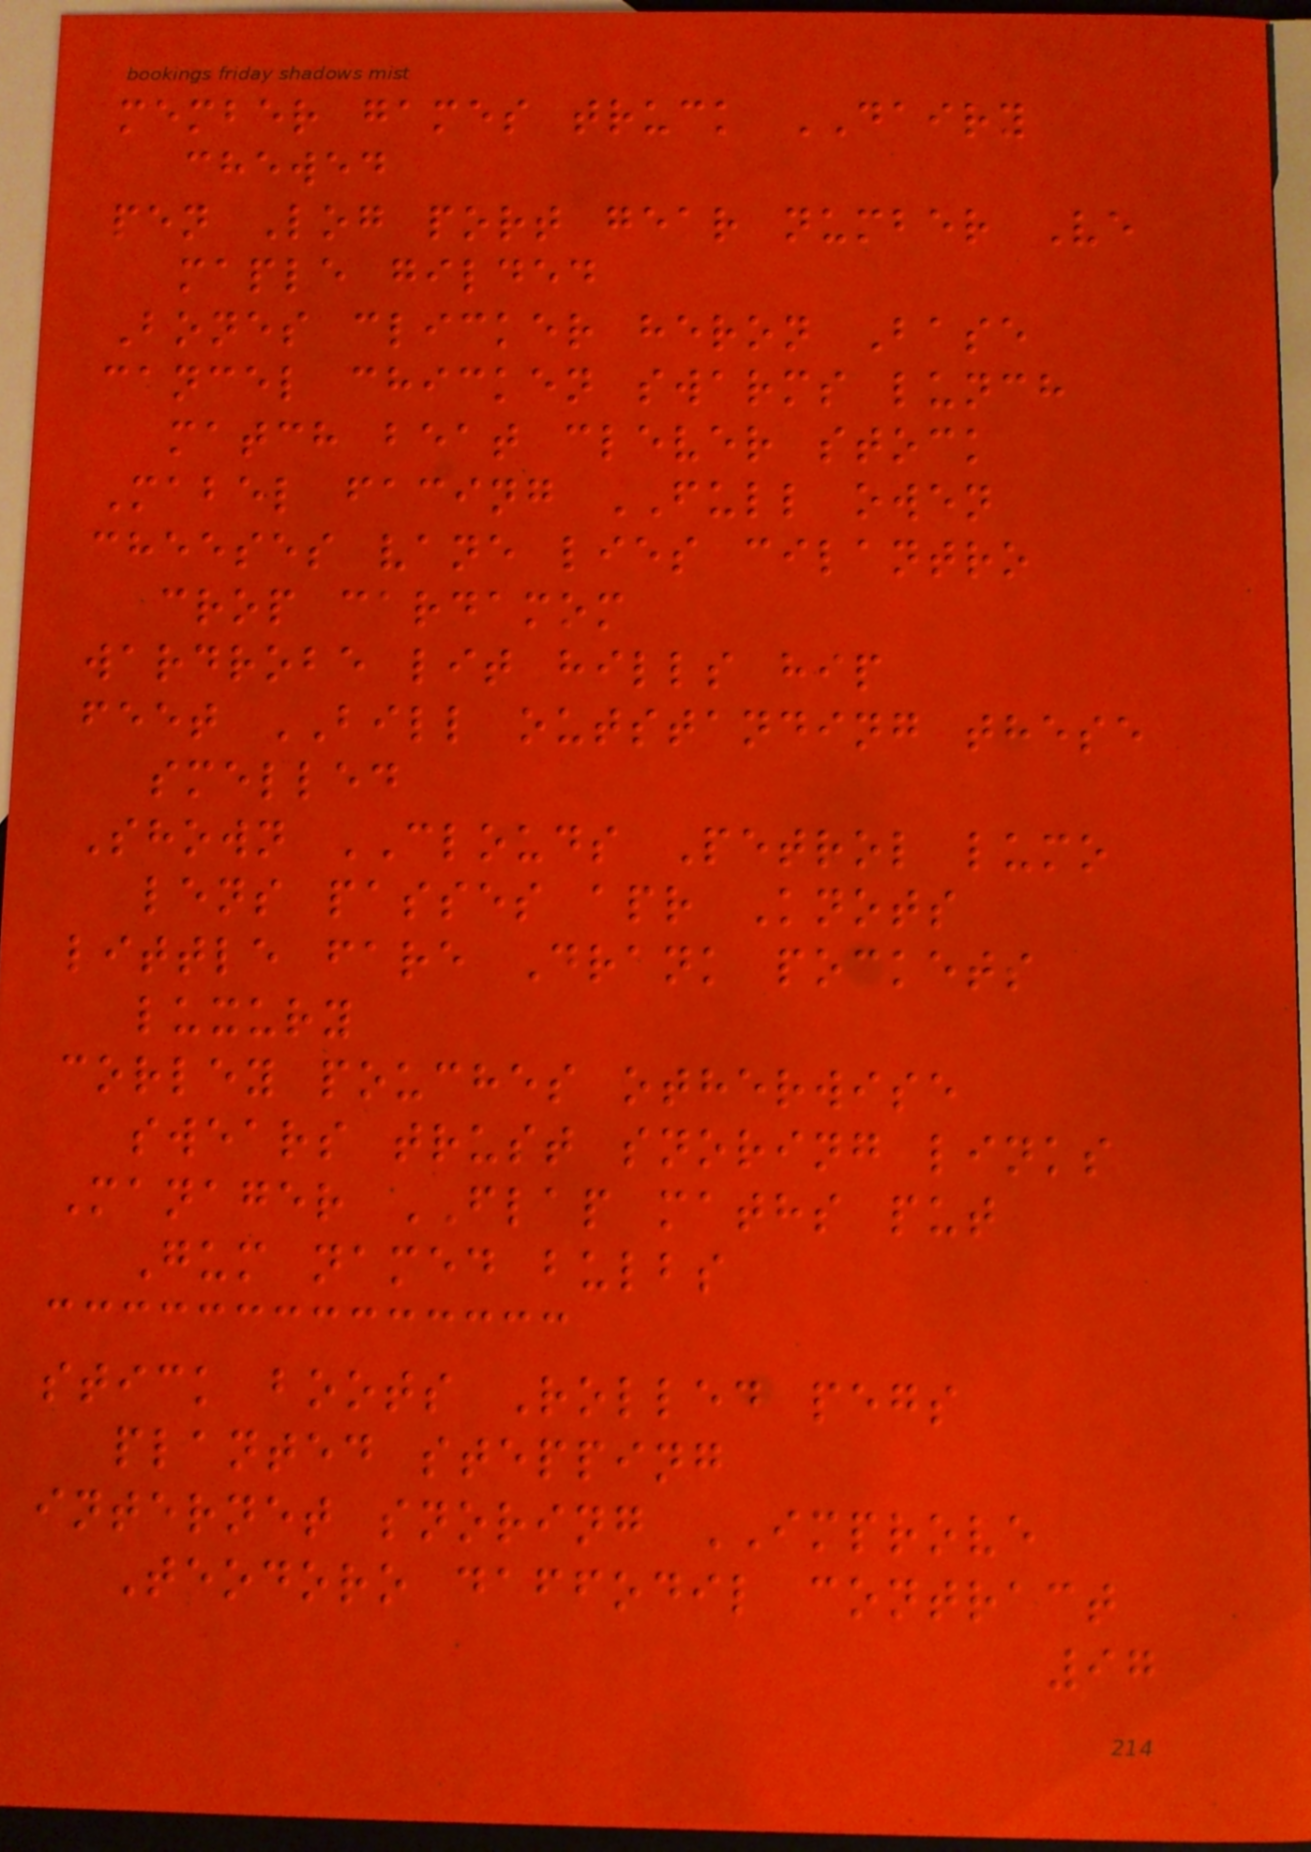member games truck DAIRY
chewed
pen Log port gear number Ve
maple gilded
Bones clicker heron Base
cancel chicken swarms lunch
match beat clever stock
Mabel facing FULL owen
cheeses vane lies cilantro
crop cardamom
wardrobe lit hills hip
feet BILL outstanding these
smelled
Shown CLOUDS Petrol lumo
lens passes apr Knots
little fare Drank pockets
luxury
corley pouches otherwise
swears trust snoring links
Manager FLAP maths put
Gum named bulbs
stick boots Rolled pegs
planted stepping
internet snoring IMPROVE
Teodoro daffodil contract
97
